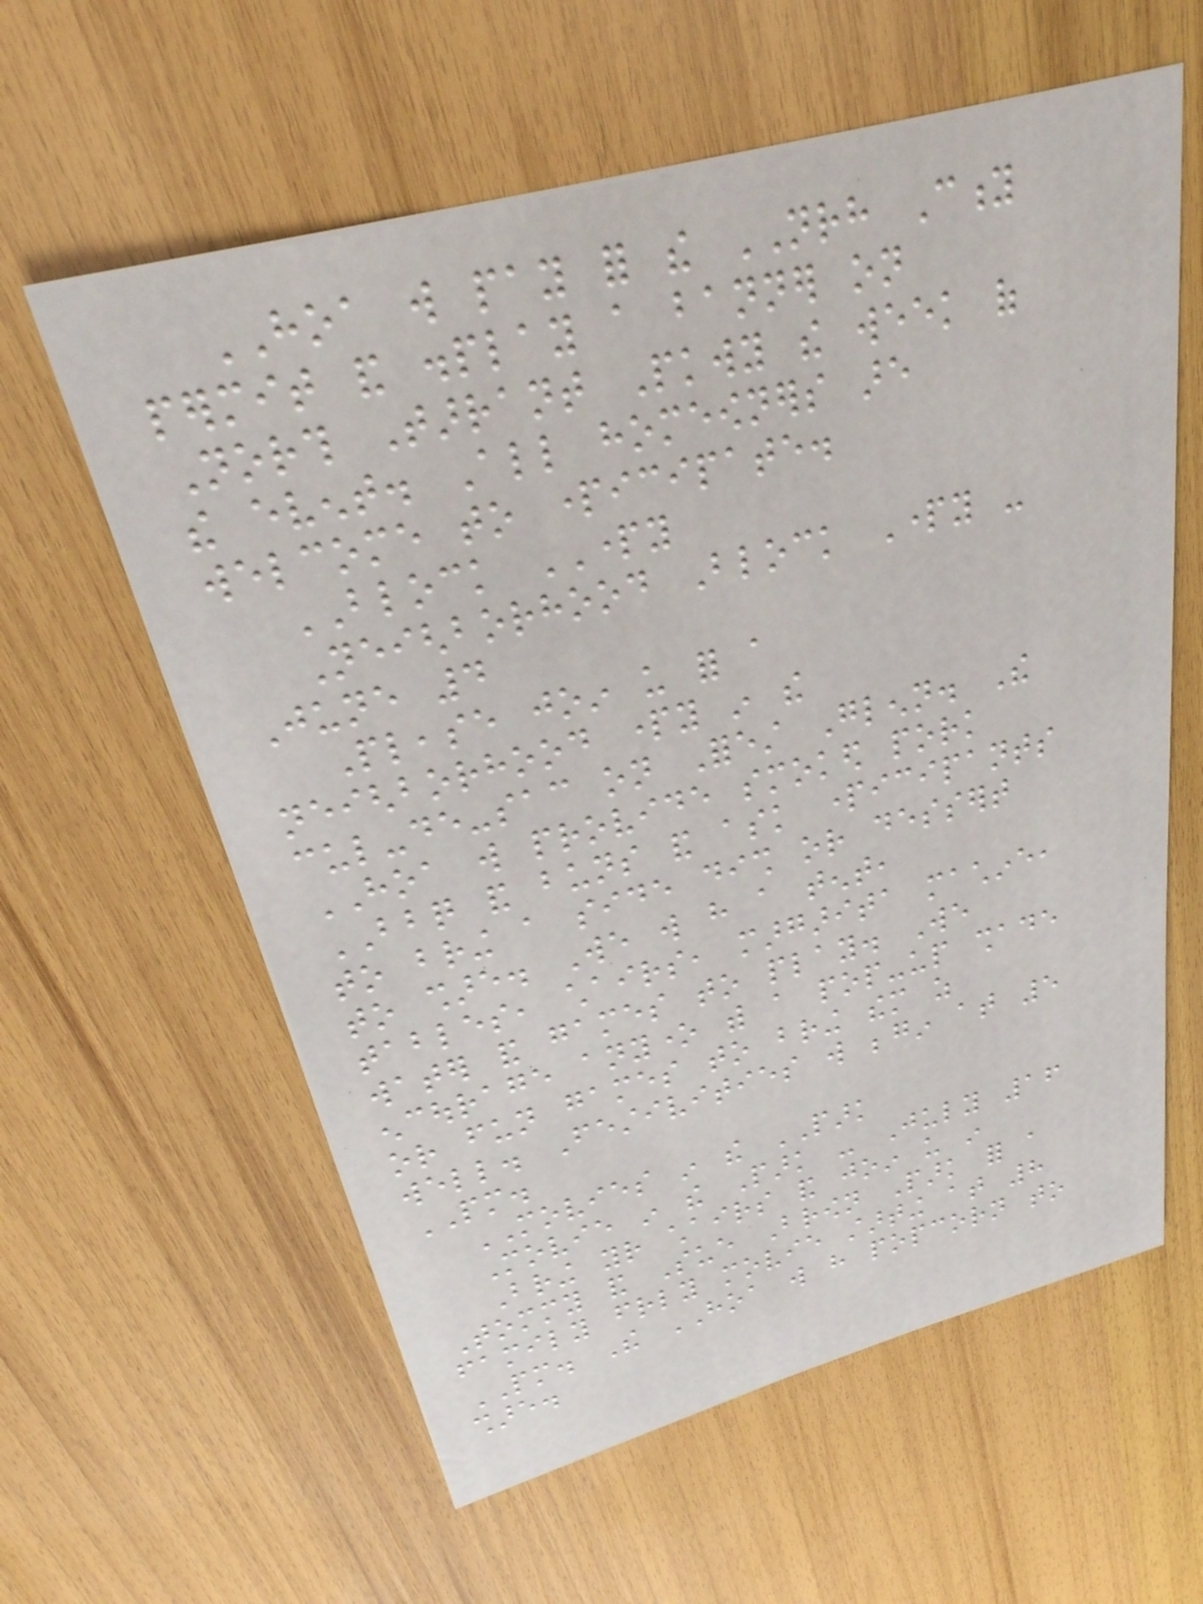HOA will pay for the NRH City
permit and display a banner on
North Tarrant Pkwy the week of
the event. All homeowners are
welcome to participate.
BLOCK PARTY
Neighborhood Block Party -
June 4
Please join us for a
neighborhood party in the
cul-de-sac on Forest Glenn. The
HOA will provide smoked pork
BBQ and buns and ask participants
to bring a side dish or dessert
to share. We will have a tent,
tables, chairs, margarita machine,
water and games to play. We
encourage anyone with a pop-up shade
or fun games to bring them as
well. Festivities will begin at 5
PM.
MOVIES in the PARK
Movie in the Park - July 16
Bring your chairs and join us in
Tommy and Sue Brown Park for a
family friendly movie starting at 8
PM. The HOA will have popcorn to
share.
